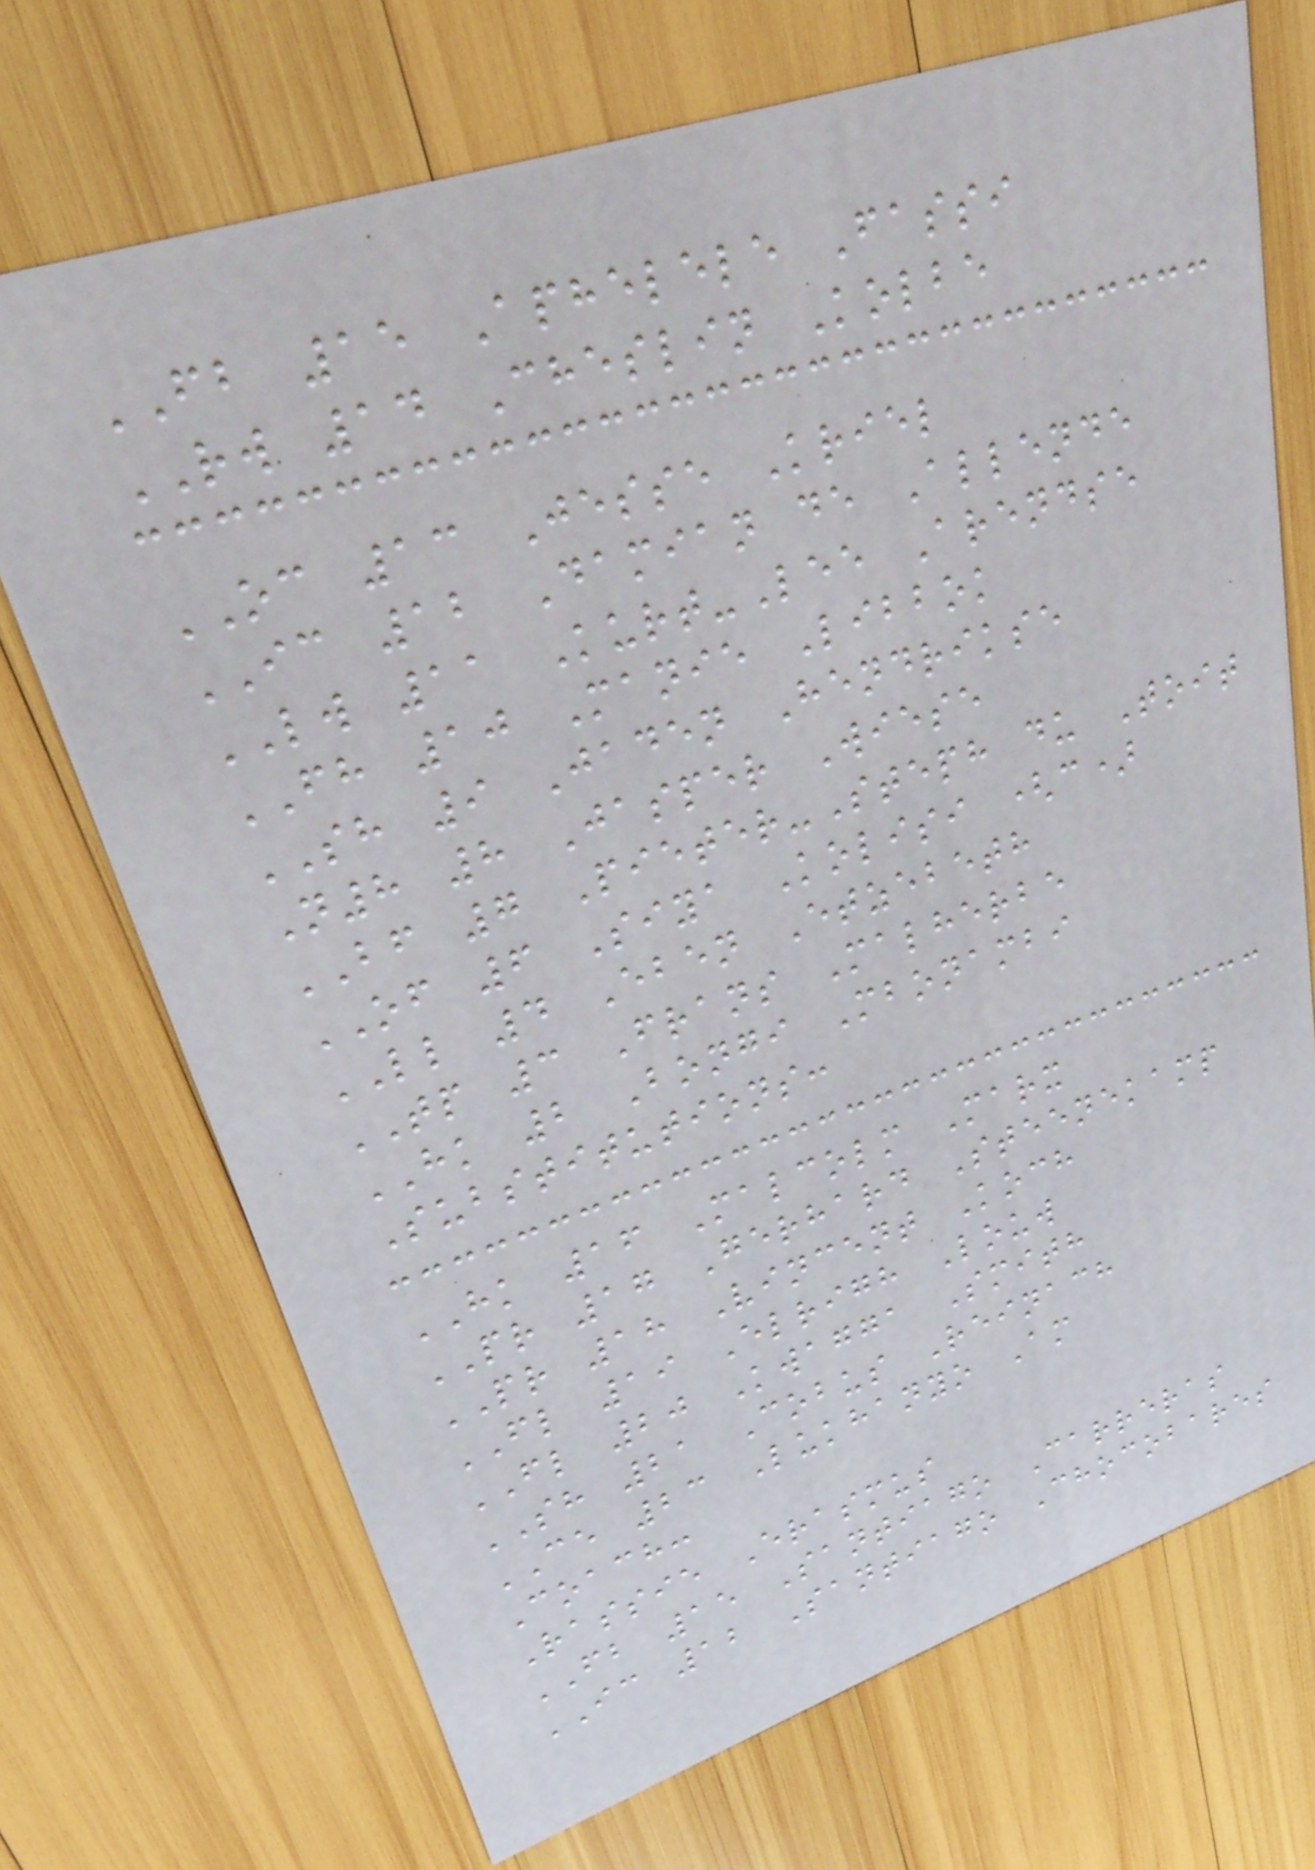FB 15 Aphelele Fassi
RW 14 Cheslin Kolbe
OC 13 Jesse Kriel
IC 12 Damian de Allende
LW 11 Kurt-Lee Arendse
FH 10 Manie Libbok
SH 9 Jaden Hendrikse
N8 8 Jasper Wiese
BF 7 Pieter-Steph du Toit
OF 6 Siya Kolisi (c)
LL 4 Eben Etzebeth
TP 3 Frans Malherbe
HK 2 Bongi Mbonambi
Substitutions:
HK 16 Malcolm Marx
PR 17 Gerhard Steenekamp
PR 18 Vincent Koch
FL 19 Elrigh Louw
FL 20 Kwagga Smith
SH 21 Cobus Reinach
CE 23 Lukhanyo Am
Coach:
Rassie Erasmus
FB 15 Santiago Carreras
IC 12 Santiago Chocobares
